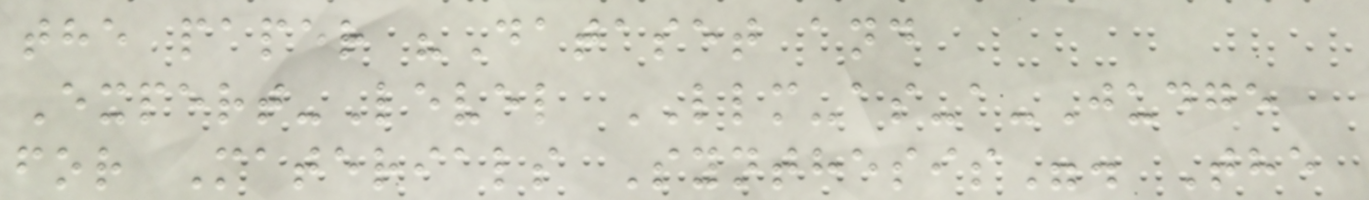the paper "Dataset and
Expert-Level LLM-as-a-Judge
for Materials Synthesis". The
